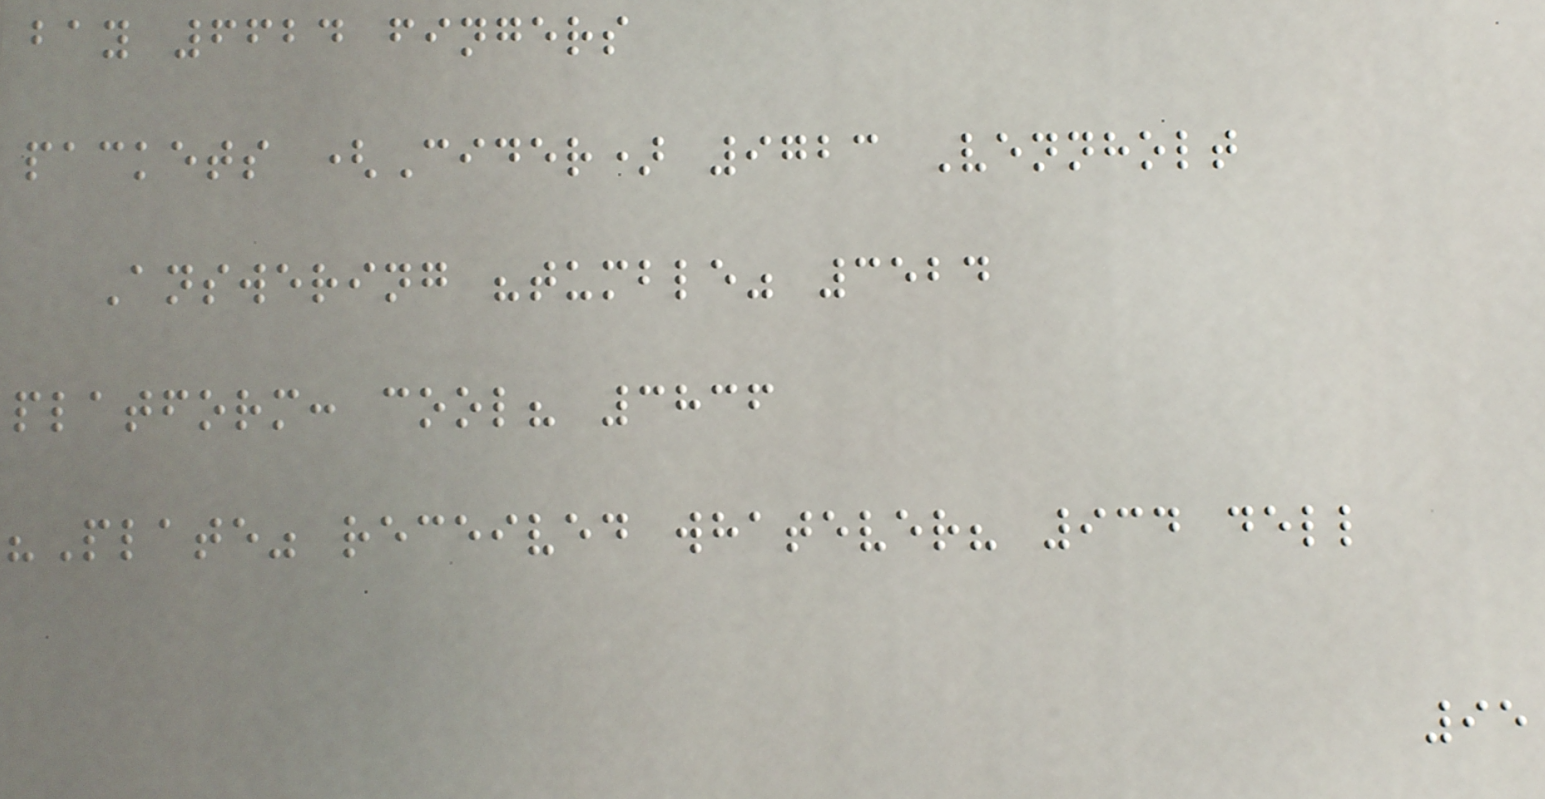bay 6624 fingers
packets (Cider) 9723 Vennholt
Answering "tumble" 3524
platform: cool? 3836
"Plate" received whatever? 934 dell
95
